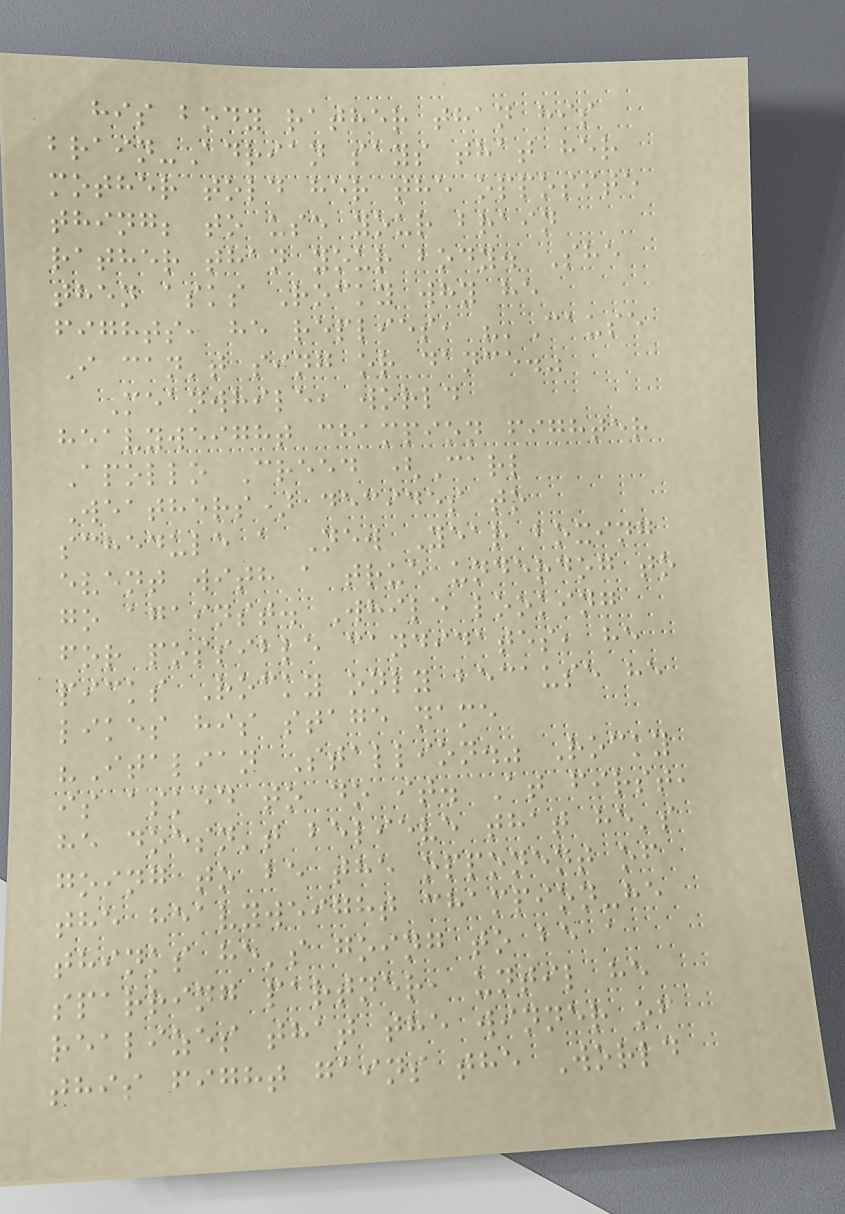his body rather than his
brain-Adrian says that her
mother told her the opposite
thing; to use your brain
rather than your body. She
then asks Rocky why he
fights, he replies, "'Cause
I can't sing or dance."
Meanwhile, world
heavyweight champion fighter
Apollo Creed (Carl
Weathers) decides to
schedule a New Year boxing
event with a true underdog to
go against. While looking
for possible candidates, he
picks Rocky only because he
likes his stage name
"Italian Stallion." Rocky
is asked to do it. At first,
he doesn't believe that he's
going to be the opponent of
the heavyweight champion-he
thinks he's going to be a
sparring partner, until he
realizes that the winner of
this fight gains the World
